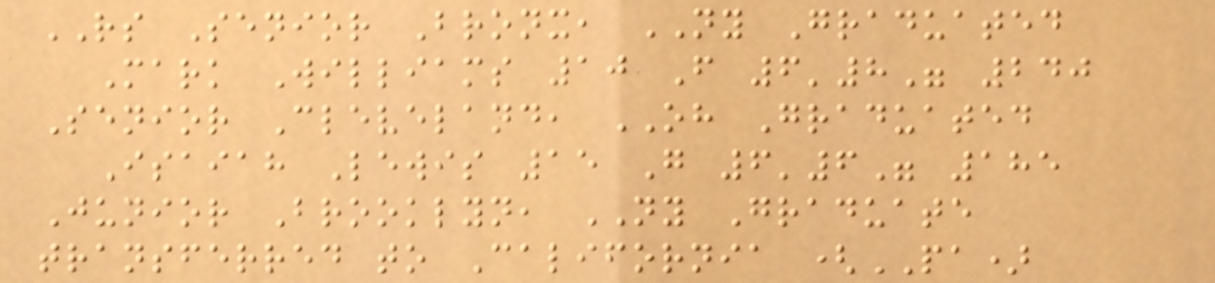RS Senior Bronx, NY Graduated
Mark Williams 10 F 6'8" 240
Senior Cleveland, OH Graduated
Isaiah Lewis 15 G 6'6" 185
Junior Brooklyn, NY Graduate
transferred to California (PA)
